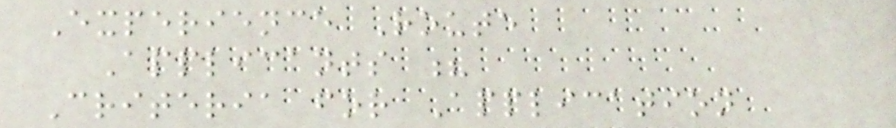Experience Route
Applicants ?
Criteria for Application
